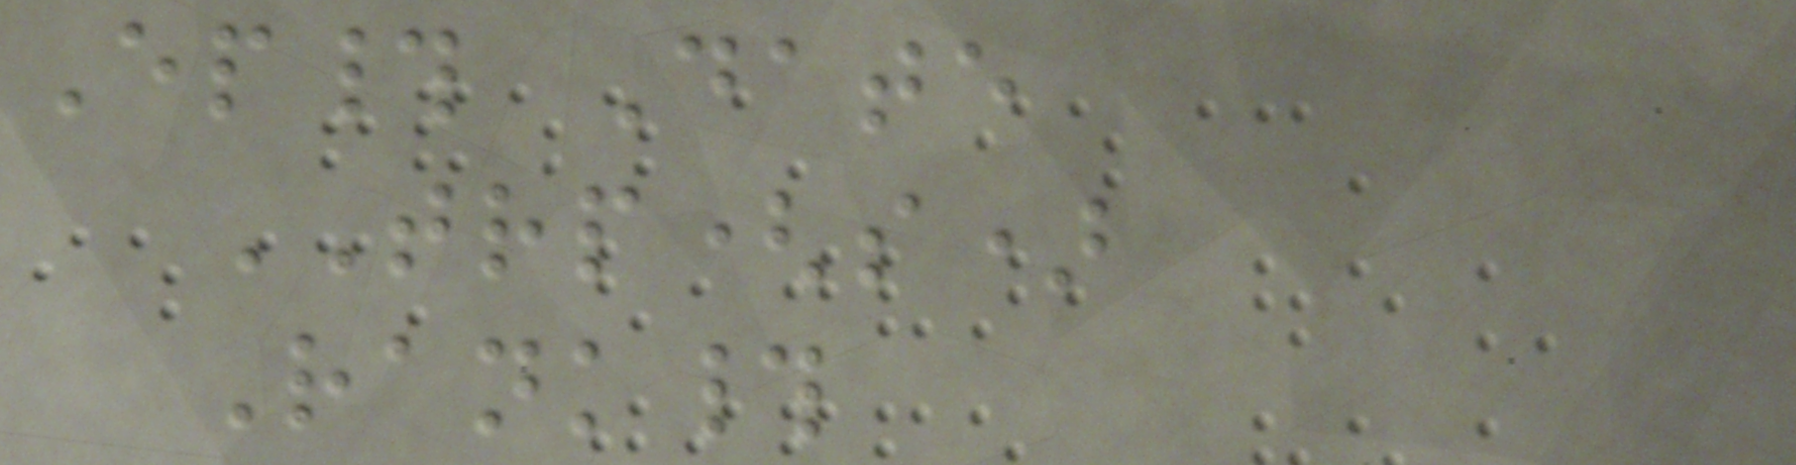Ep# Date
TRP(s)
Rank#
